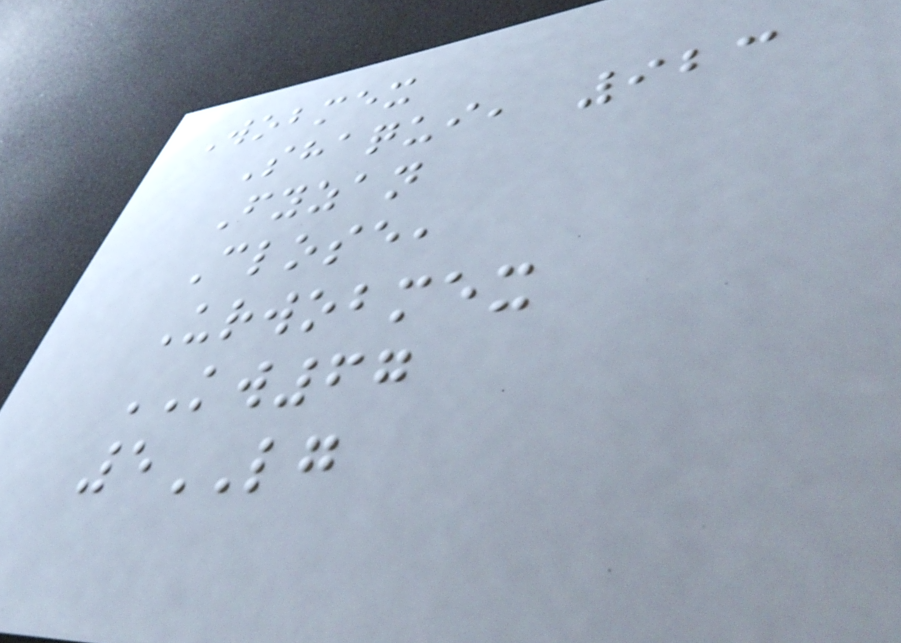Wobmex
Shaqui, 923
Fyzan
Close,
Urwobmex
KW67
5LG
